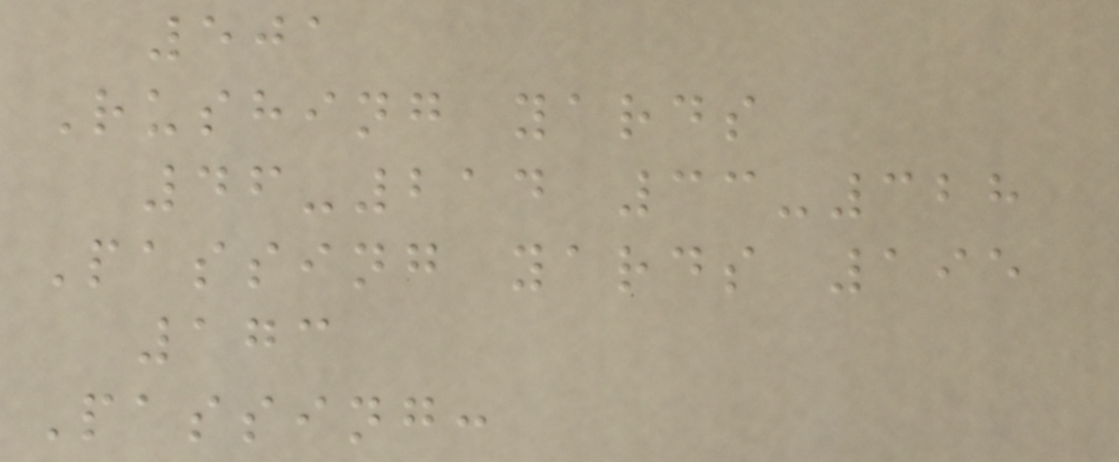501
Rushing yards
46-214 33-328
Passing yards 195
173
Passing:
